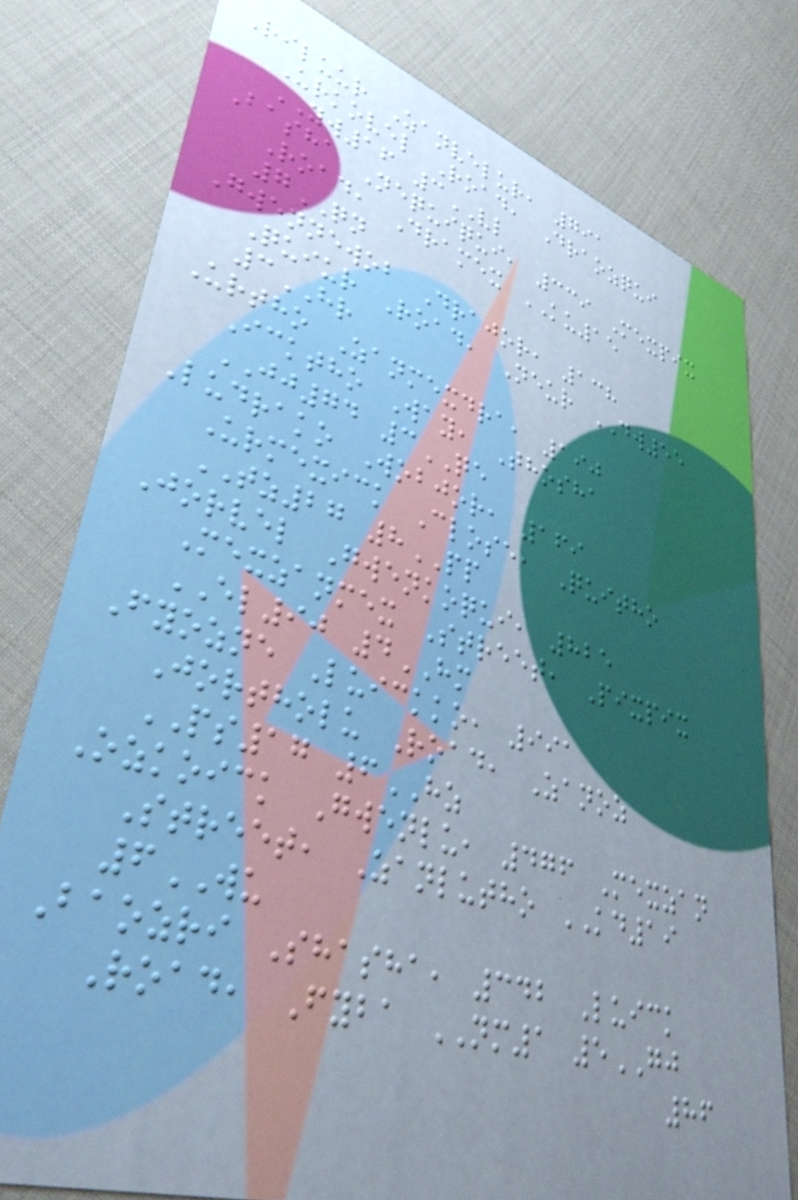Riluur Zanvelur, 791
Urkovel Road, Draozqui
YW16 3VL
Basha Nequiqui, 339 Mexpix
Road, Dramex KU15
7QN
Gwennewob Drajor, 138
Quiur Road, Neur DW55
3HR
Urtho Zanmexdra, 190
Icktho Way, Thosha
JJ74 3QE
Ludrako Wobjor, 169
Urmexick Close, Quitho
TZ27 8PP
Jorvel Gwenkoqui, 825
Mexzanmex Street, Pixpix
EL90 4HM
Fyozne Luickko, 991
Jortholu Road, Zanoz
PS17 6HZ
Ozkoick Gwenlu, 476 Mexzan
Street, Zanlutho KD19
6WU
Baozri Shasha, 342 Luick
Road, Fyba NM1 5GJ
86
